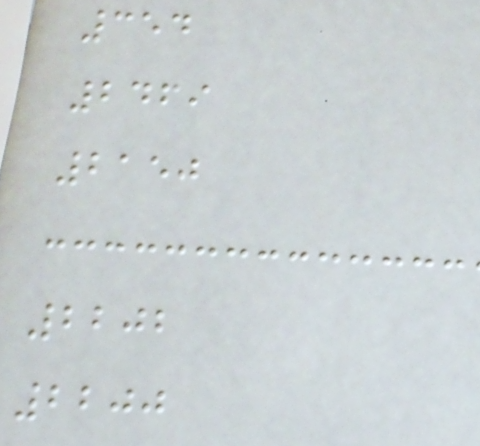354
2469
2150
2202
2200
